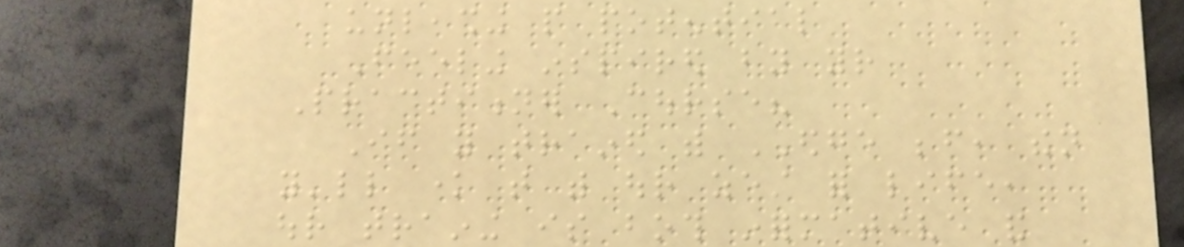unleashing people potential
Feeling inspired by your
Practitioner Course?
If you trained with EDGE before, then
you'll know that with our zest for life,
our training is both informative and
